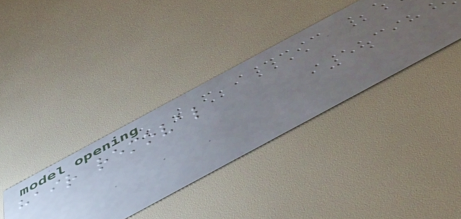hair removal
